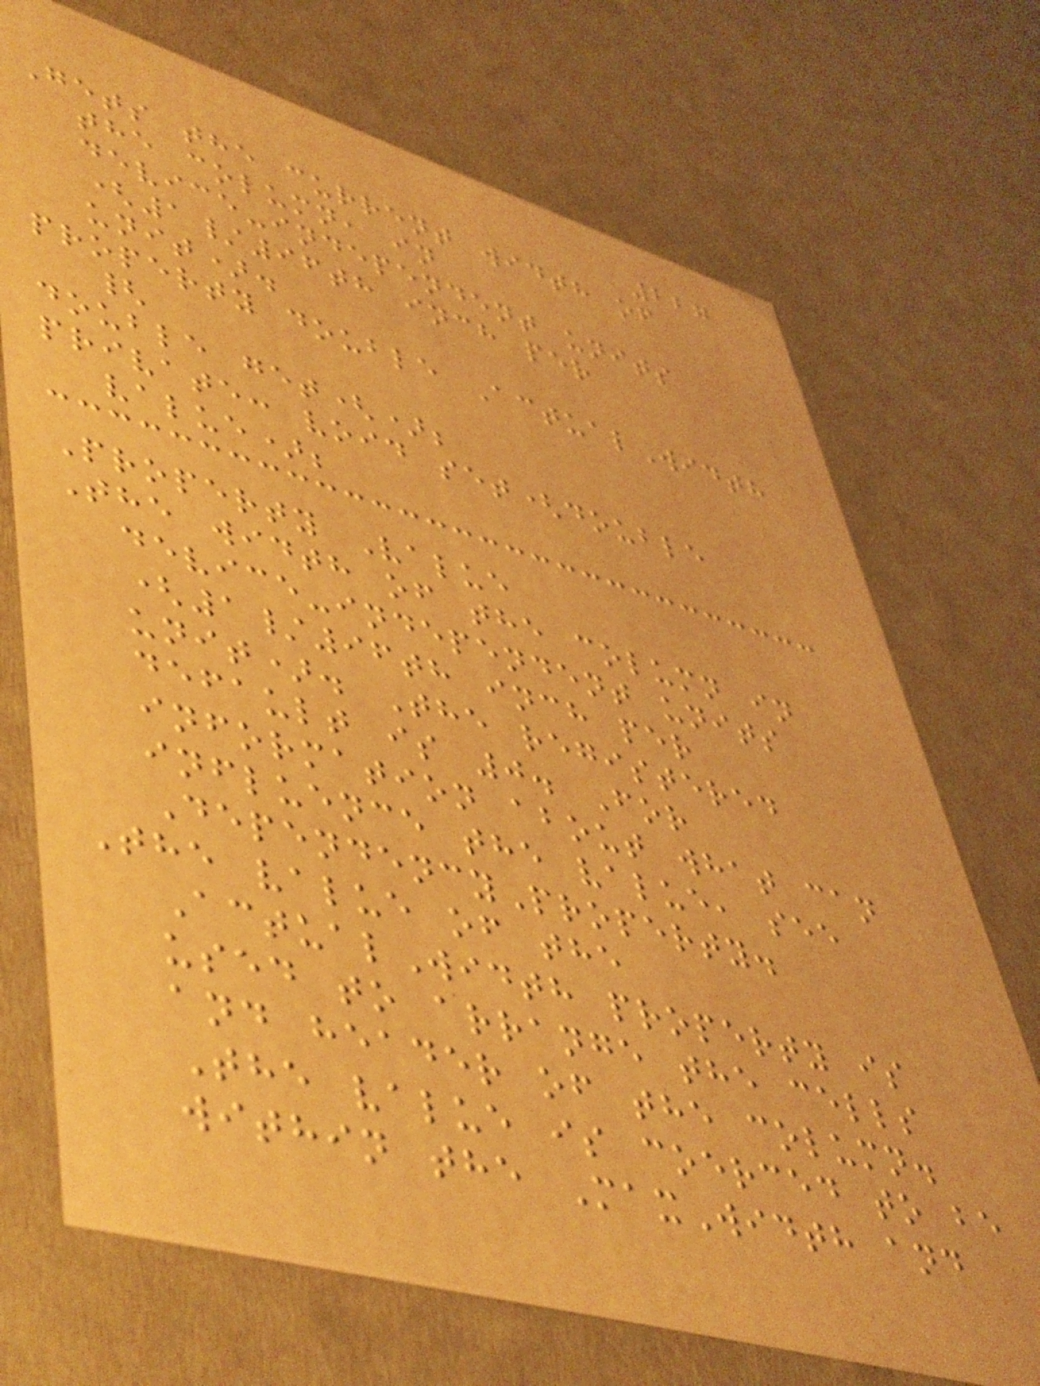227
Gets the current width of
the column, in
device-independent units
(1/96th inch per
unit).
property double ActualWidth
{
double get();
private: void set(double
value);
Property Value
The width of the column in
device-independent units
(1/96th inch per
unit). The registered
default is 0. For
information about what can
influence the value, see
DependencyProperty.
The value of the
ActualWidth property is
used to arrange the cells
and header of the column.
The value is coerced to be
within the MaxWidth and
